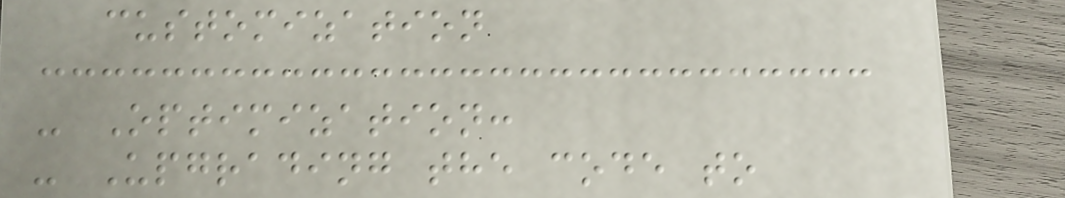customization
- Optimization:
- Upgrading the code to
